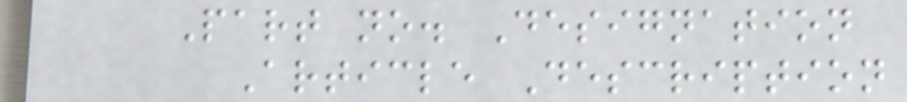Part no. Designation
Article Description
